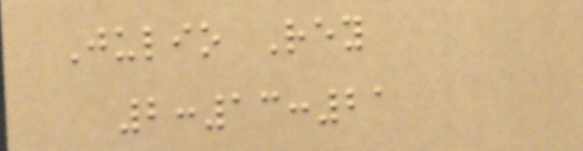Julio Rey
2:13:21
